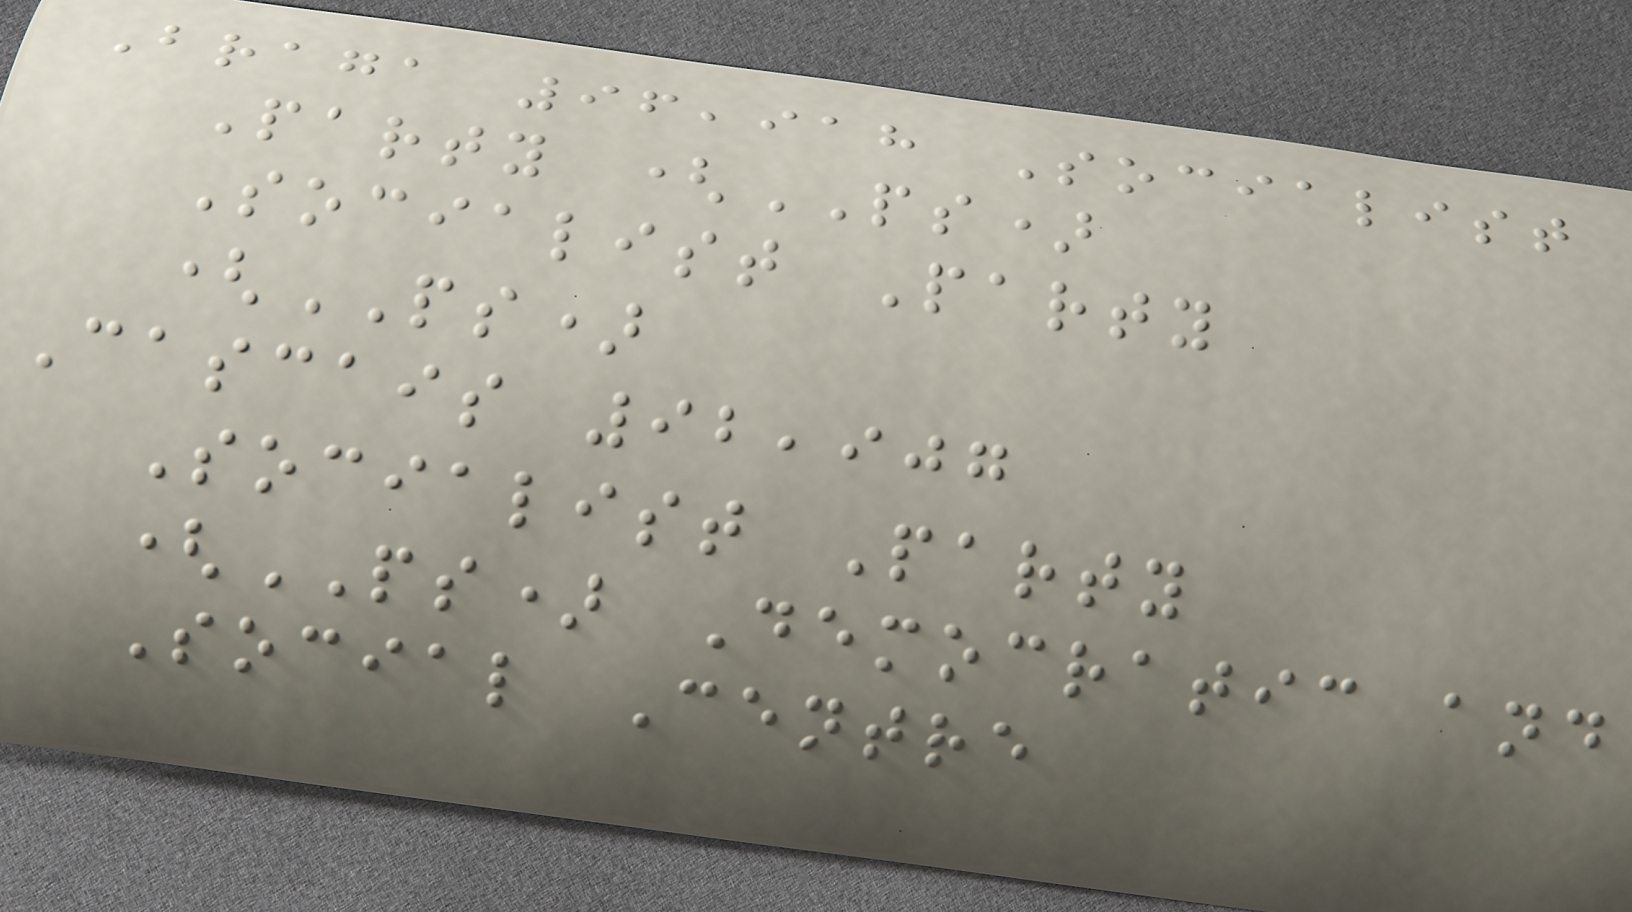Braga 96,918 Socialist
Party (PS)
Socialist Party
(PS)
Cascais 92,907
Socialist Party
(PS) Democratic and
Social Centre
